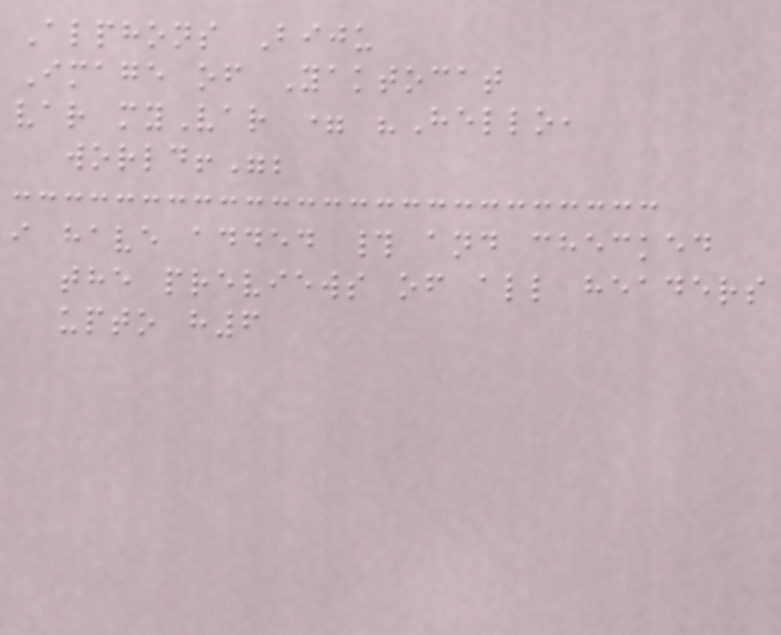Alphons Biju
Image of Yaktocat
var myVar = "Hello,
world!";
i have added # and checked
the previews of all headers
upto h6
